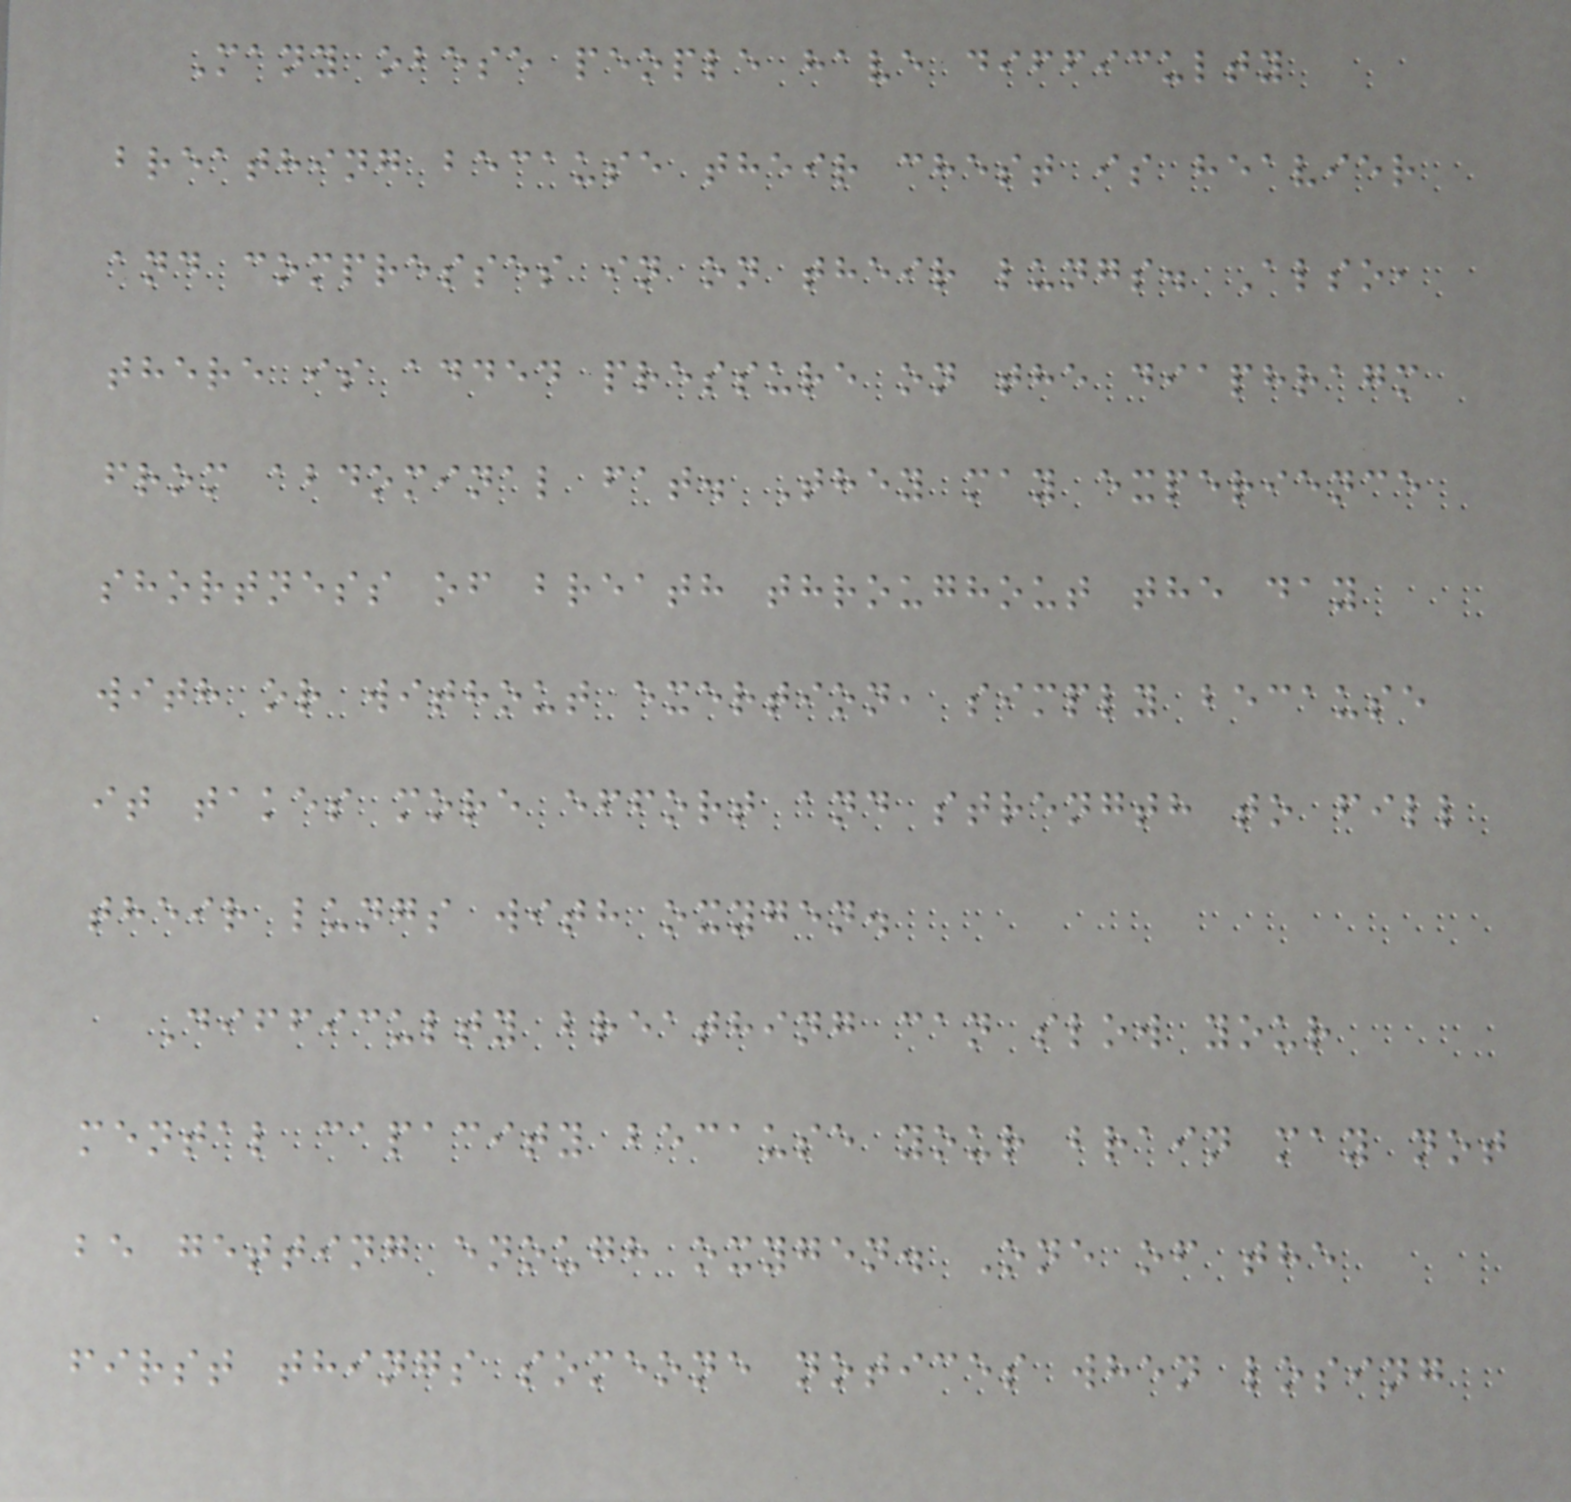Many obese people have difficulty
breathing because their chest is heavier
and compresses in on their lungs. Also,
there is added pressure on the diaphragm
from abdominal fat. They may experience
shortness of breath throughout the day
with or without exertion, simply because
it takes more effort and strength to fill
their lungs with oxygen.
Difficulty breathing can slow your
mental capacity because your brain may not
be getting enough oxygen. One of the
first things someone notices when losing
